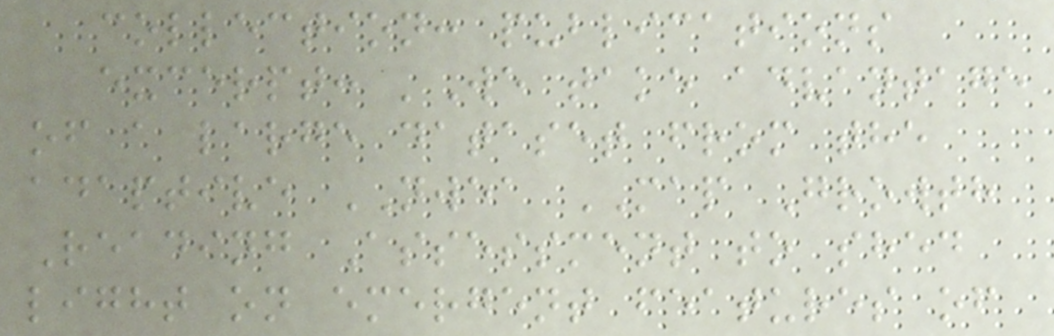collection: publications
excerpt: 'We take advantage
of a large dataset from the
adaptive NWEA MAP Growth
Reading Assessment to shed
light on emergent features of
